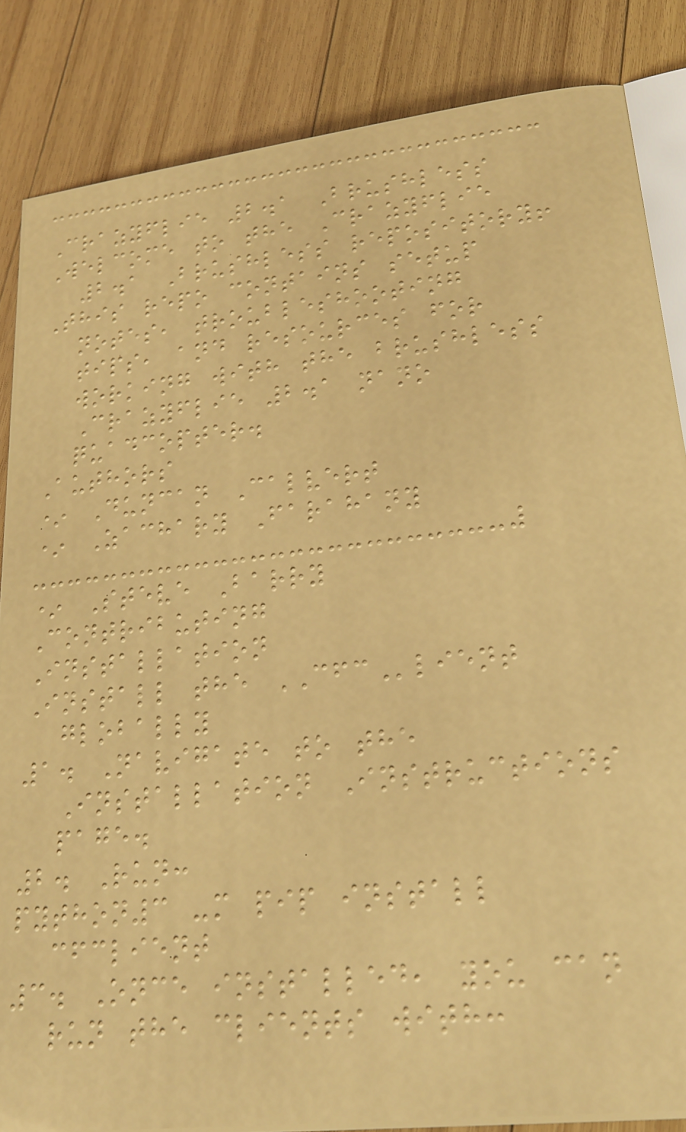Crazyflie 2.1 Brushless
Welcome to the Crazyflie
2.1 Brushless repository!
This repo contains setup
notes, troubleshooting
tips, and resources for
working with the brushless
Crazyflie 2.1 nano
quadcopter.
Authors
* Duncan Calvert
* Zachary Farahany
* Steve Barry
Contributing
Installation
Install the CFClient
globally
1. Navigate to the
Installation Instructions
page.
2. Run:
python3 -m pip install
cfclient
3. Once installed, you can
run the clients with:
